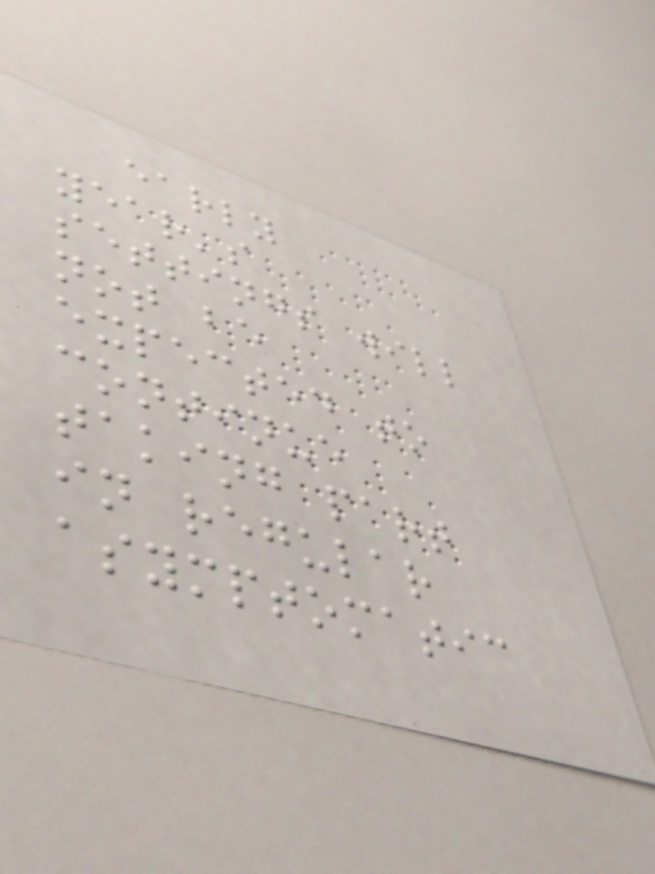early
year's
settings will
not be
expected to
continue
taking part
in regular
asymptomatic
